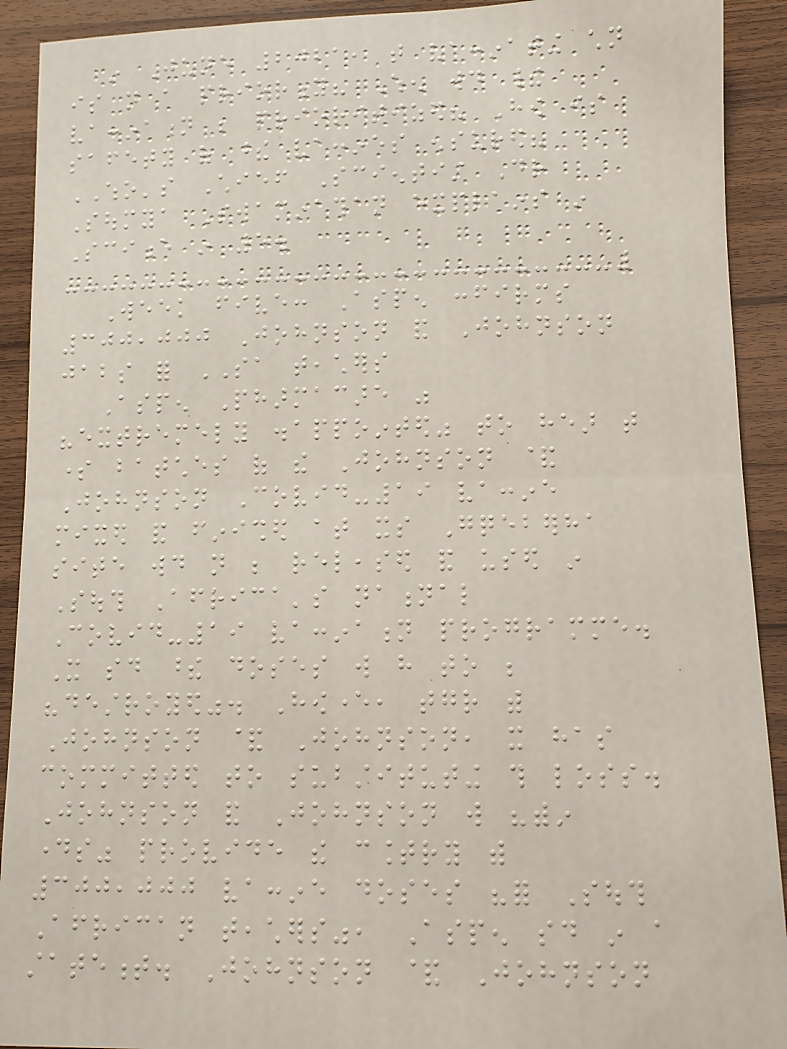in June 2021, that vaccinating children
is not a priority? When would their
vaccination be prioritized? How is
safety of these vaccines ensured?
WHO's Chief Scientist Dr
Soumya Swaminathan explains in
Science in 5.
Week five: Aspen confirms
300,000 Johnson and Johnson
jabs for SA teachers
Aspen Pharmacare was
"extremely disappointed" to hear that
some batches of the Johnson &
Johnson Covid-19 vaccine
mixed and finished at its Gqeberha
site would not be released and used in
South Africa's national
Covid-19 vaccination programme.
It said these doses will have to be
"destroyed". However, together with
Johnson & Johnson, it has
committed to substituting this loss.
Johnson and Johnson will "within
days" provide the country with
300,000 vaccine doses "for South
African teachers", Aspen said in a
statement. Johnson & Johnson
